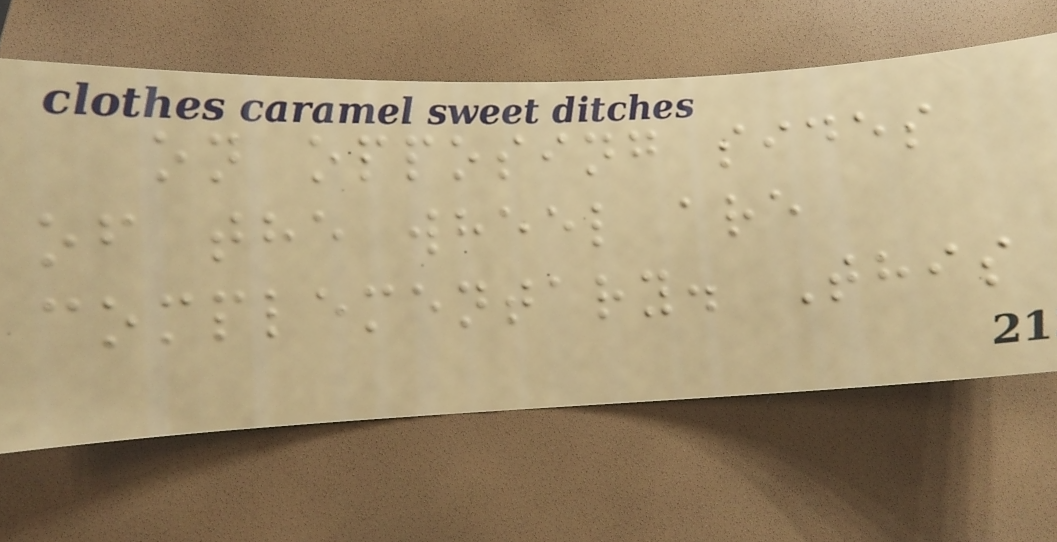on opposing sides
of the wheel are
complementary. This
